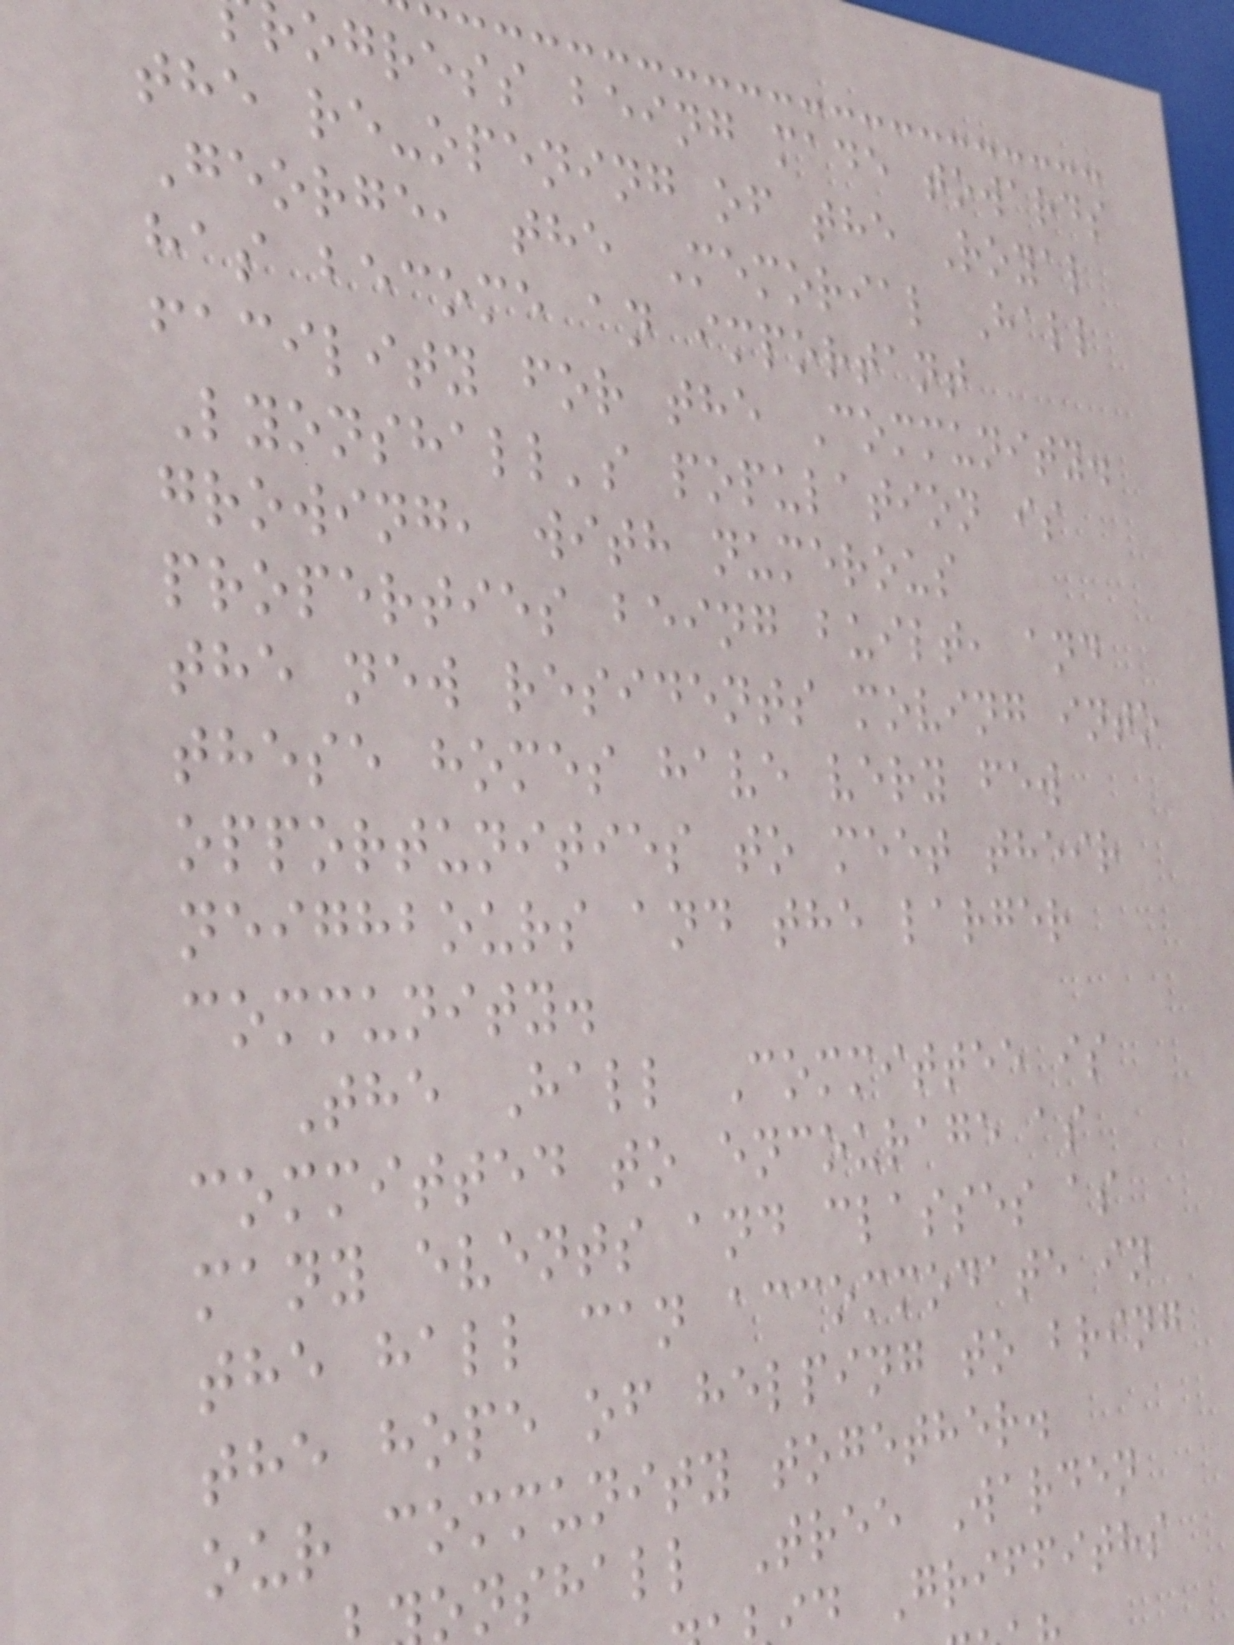ogress being made towards
the re-opening of the Royal
George, the Memorial Hall
has become an important
facility for the Community.
Lyonshall's population is
growing, with numerous
properties being built, and
the new residents moving into
these homes have very few
opportunities to meet their
neighbours and the larger
community.
The Hall Committee is
committed to encourage as
many events and classes as
the hall can accommodate in
the hope of helping to bring
our community together.
onshall Tree Warden
d Griffiths
